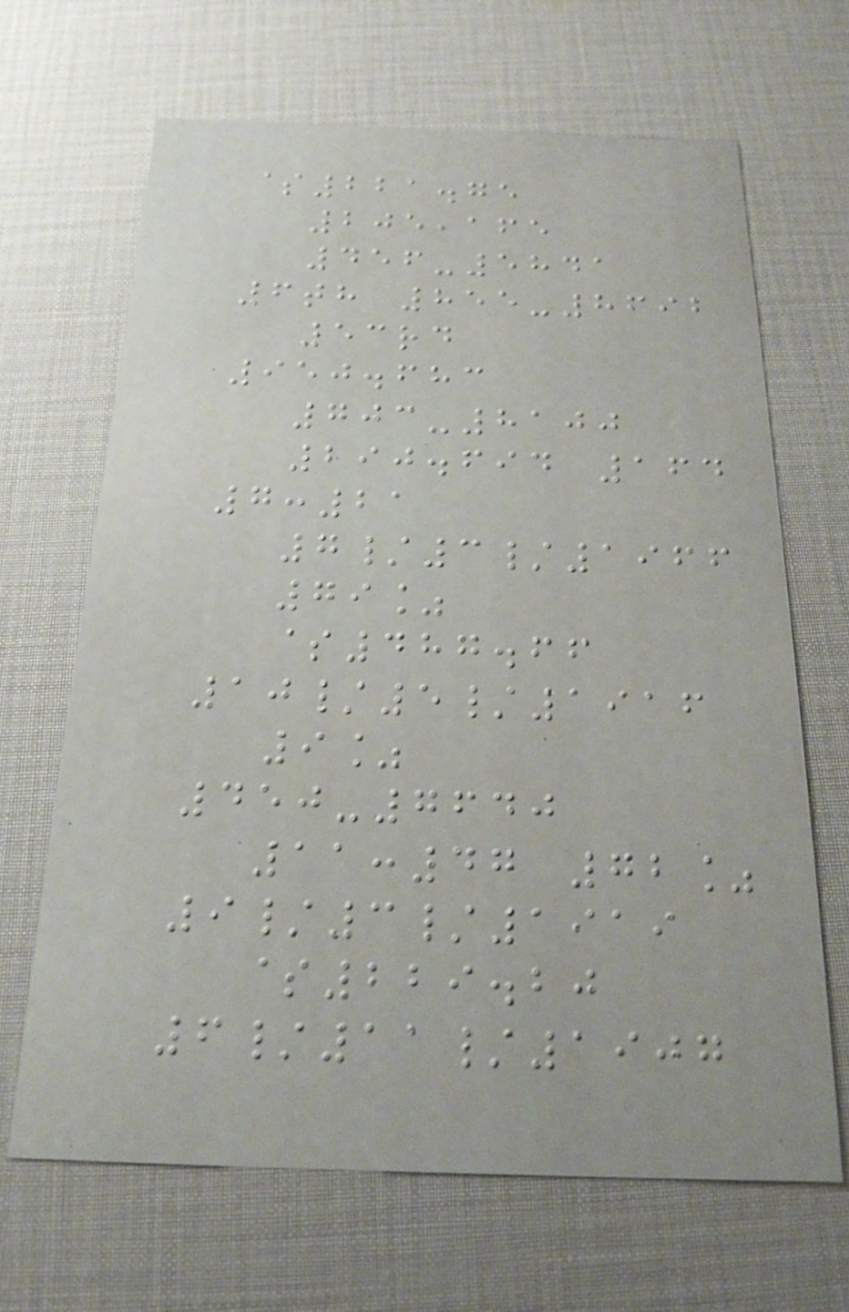$221.75
205,165
456-5841
6th 855-8692
53rd
950.683
703-8100
290.694 164
7:21
7/3/1966
79%
$487.66
10/5/1916
9%
450-7640
11:47 72%
9/3/1919
$229.20
6/11/1907
